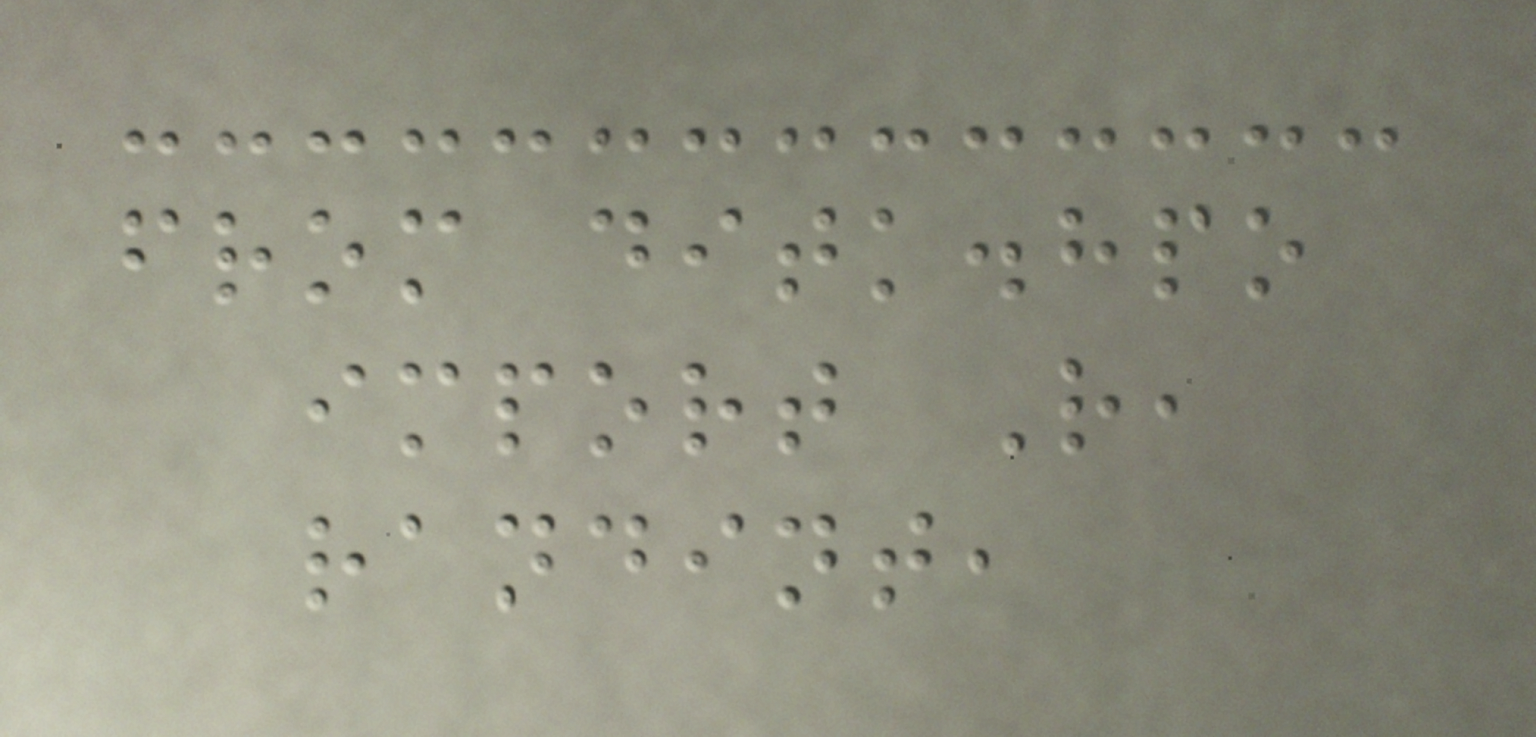from ditk.hpo
import R,
randint,
